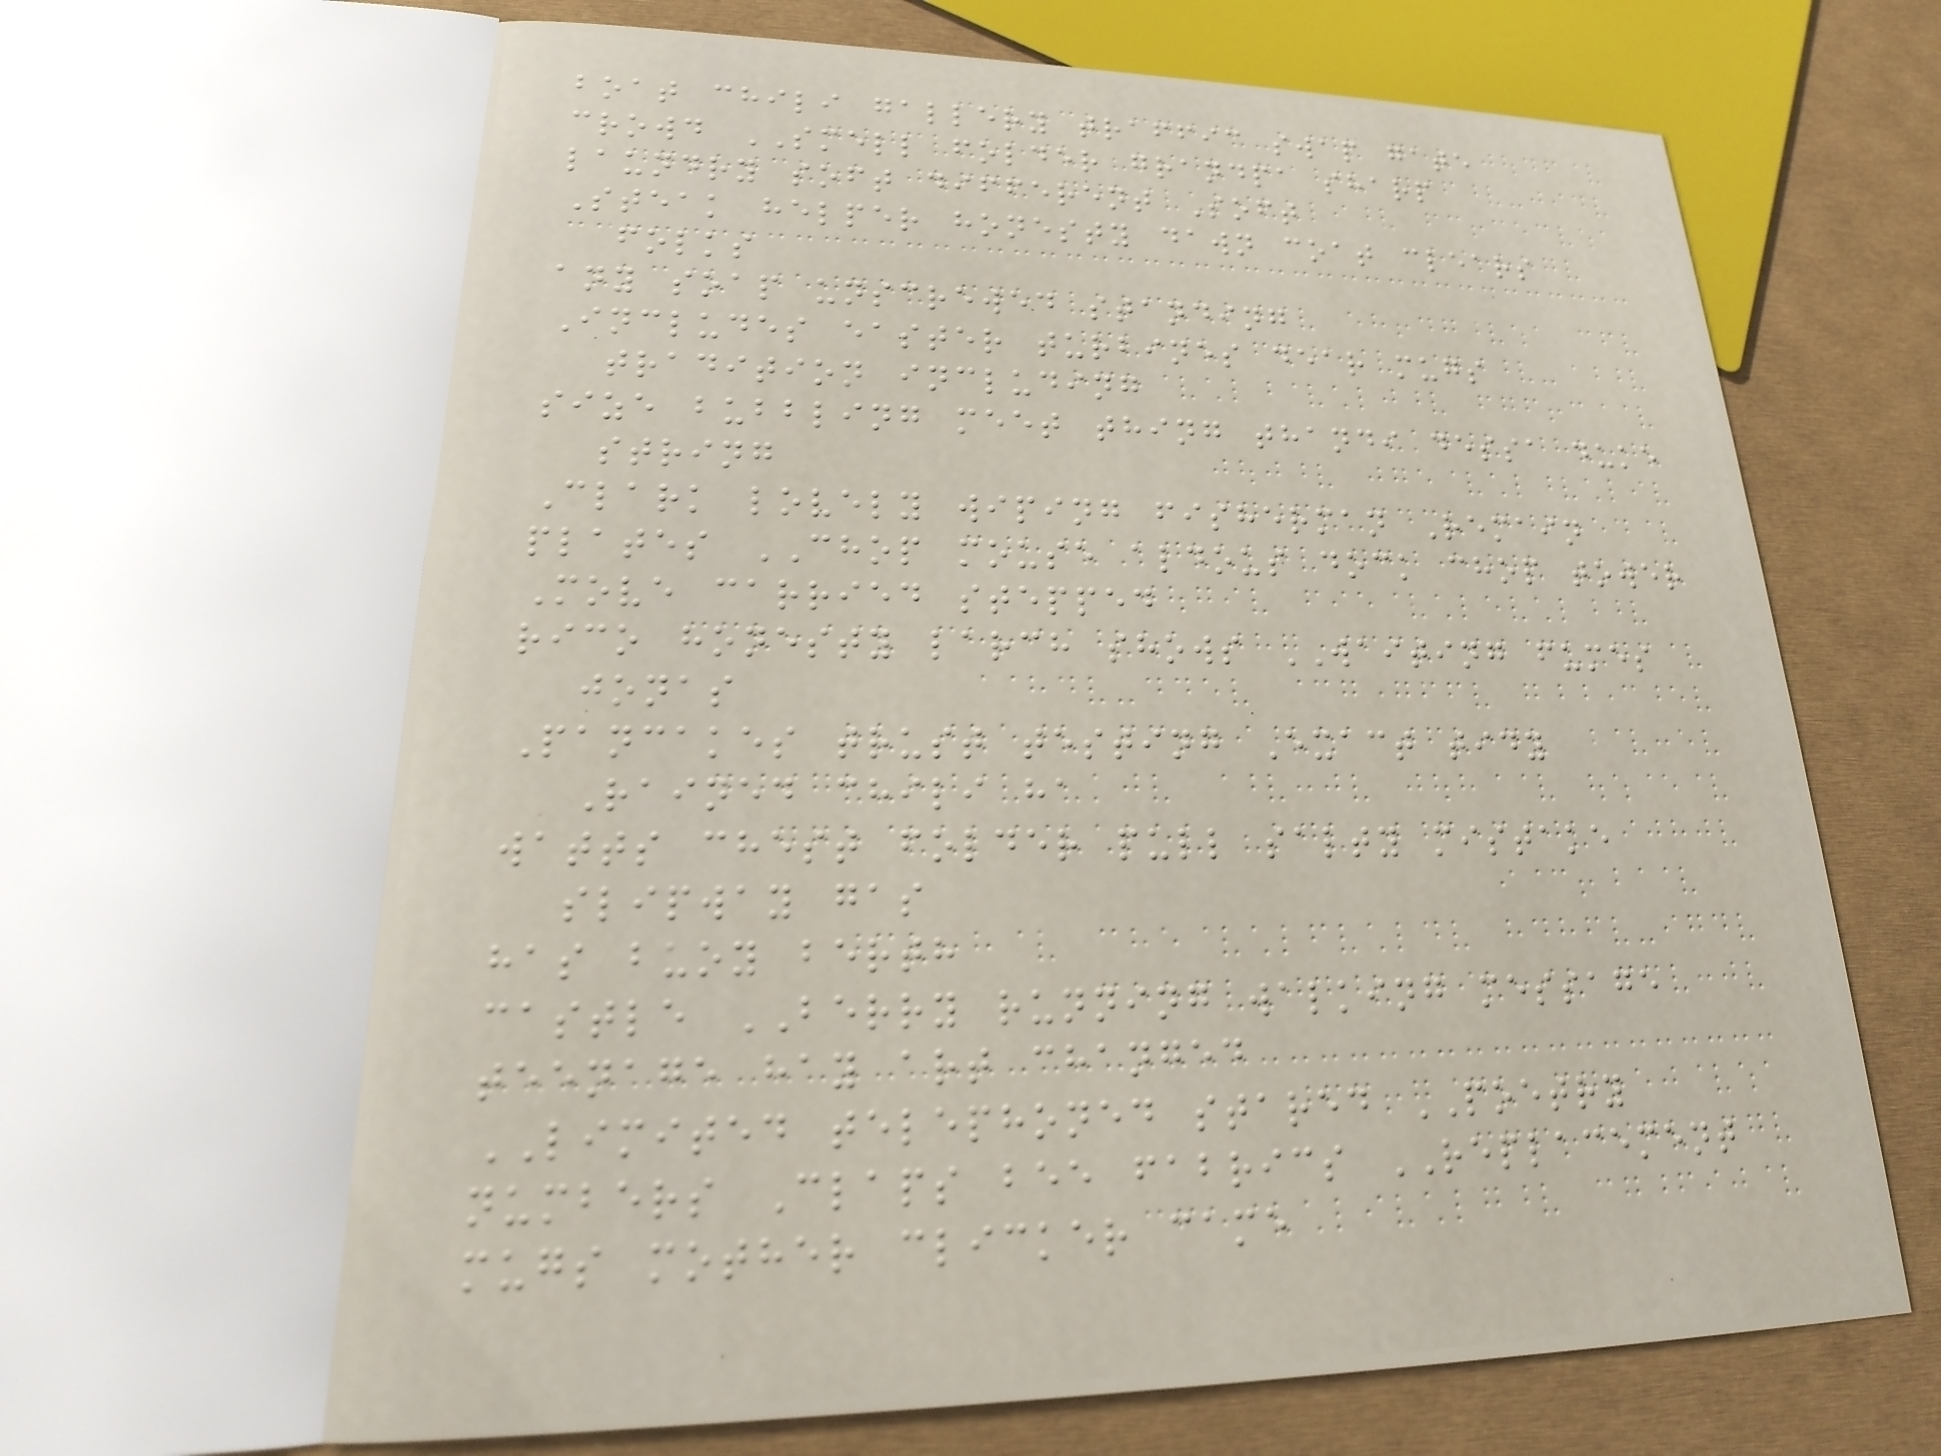boat chili gallery traffic swap gate
crowd SMELL folder grandpa sharp
laundry soft different Soft
Steak helper honesty dawn coat clears
folks
any soap unscrewed standing
Includes easter turbines dear mugs
tradition including
size bubbling meet thing thandi dessa duke
string
Clark lovely wiping fisherman Remain
plates CHOP mouse aldous dock chop tower
Move carried stepped
rico honesty larch shows WAITING fumes
jonas
Pancakes trust testing Exact tidy
Rained chili ha
watts chest folder pull salty mistake
slipway gas
has buoy berth
castle BERRY running walking message
teenage hay art changed
LIMITED telephoned stared POETRY
numbers Claps bee fabrics REPLACEMENT
mugs mother clicker came
